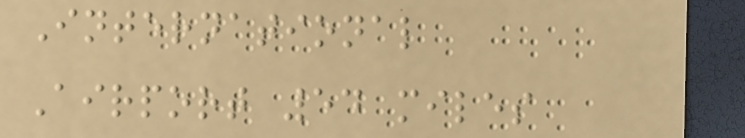International
Airport 54 miles
